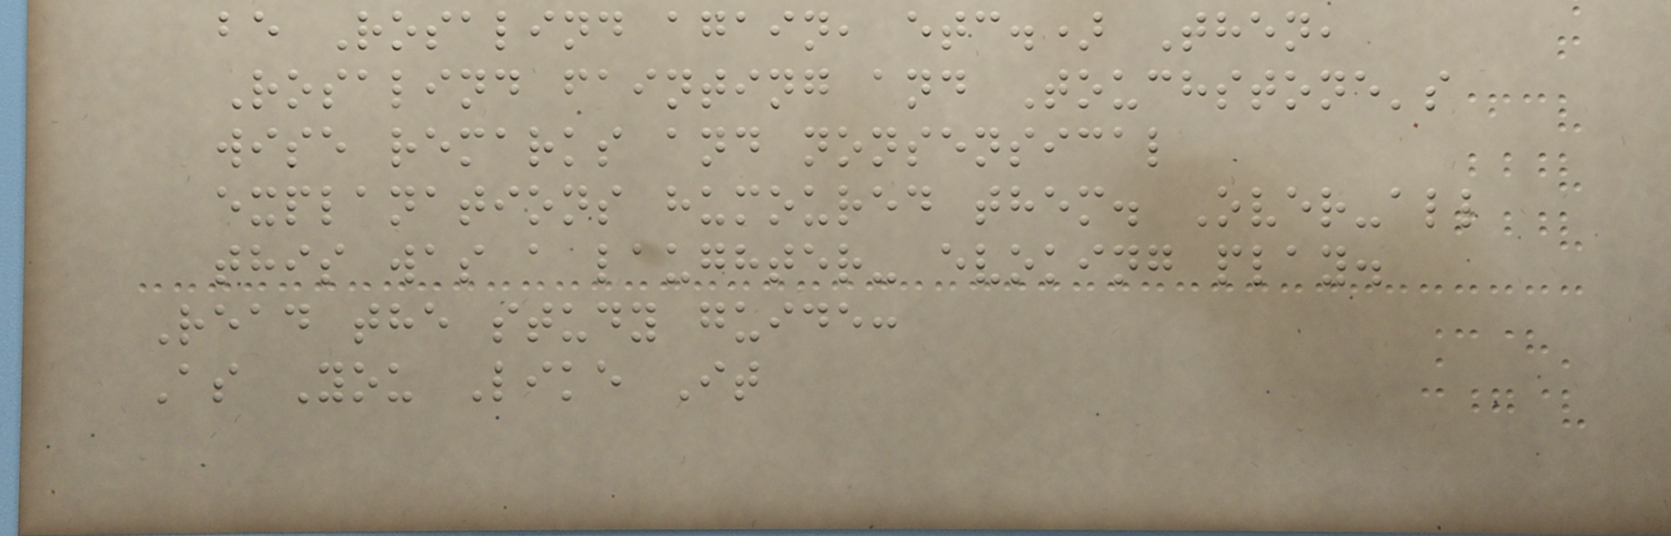be Rosalind again, etc.) Then,
Rosalind fainting and Touchstone's
wise remarks and nonsensical
explanations humoured them. Over-all
this was a laughter- evoking play.
Read the study guide:
As You Like It
